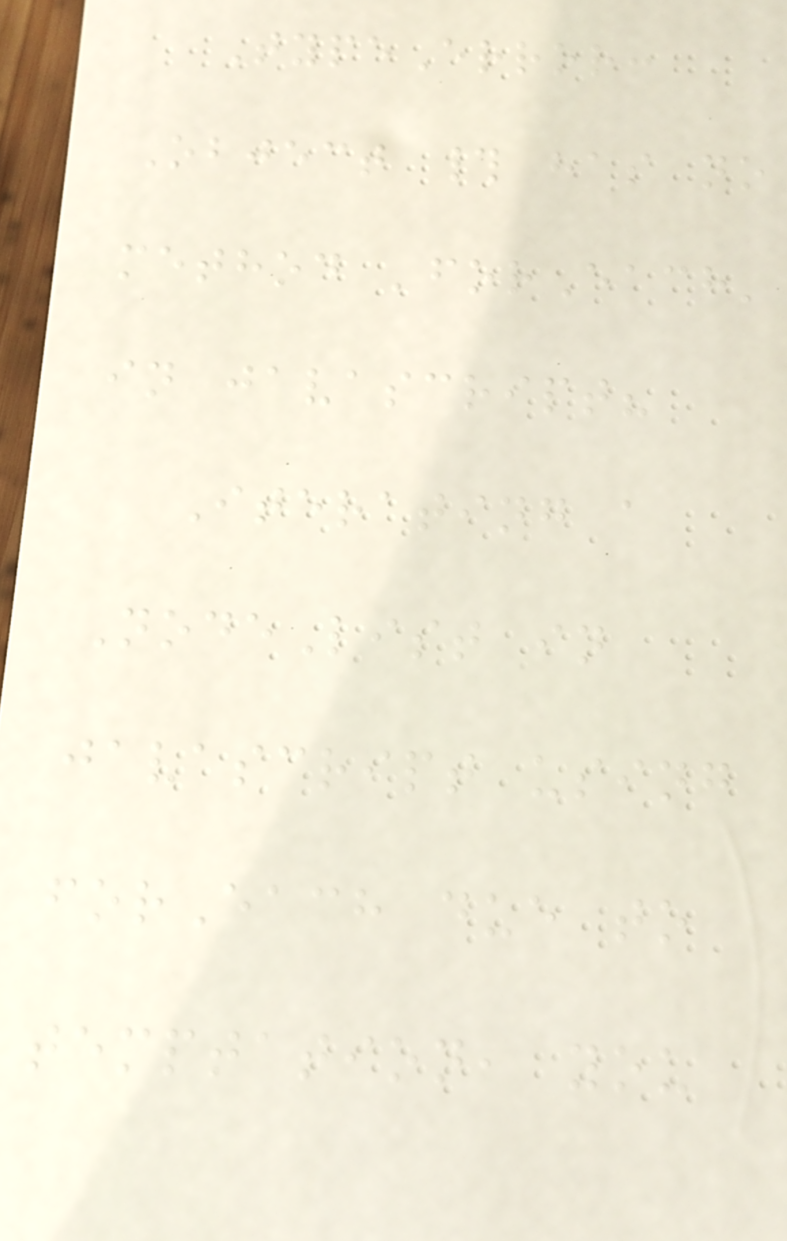TypeError:
Object # has no
method 'forEach'
in javascript?
Iterating a
NodeList in
javascript using
forEach due to
temptation, you
